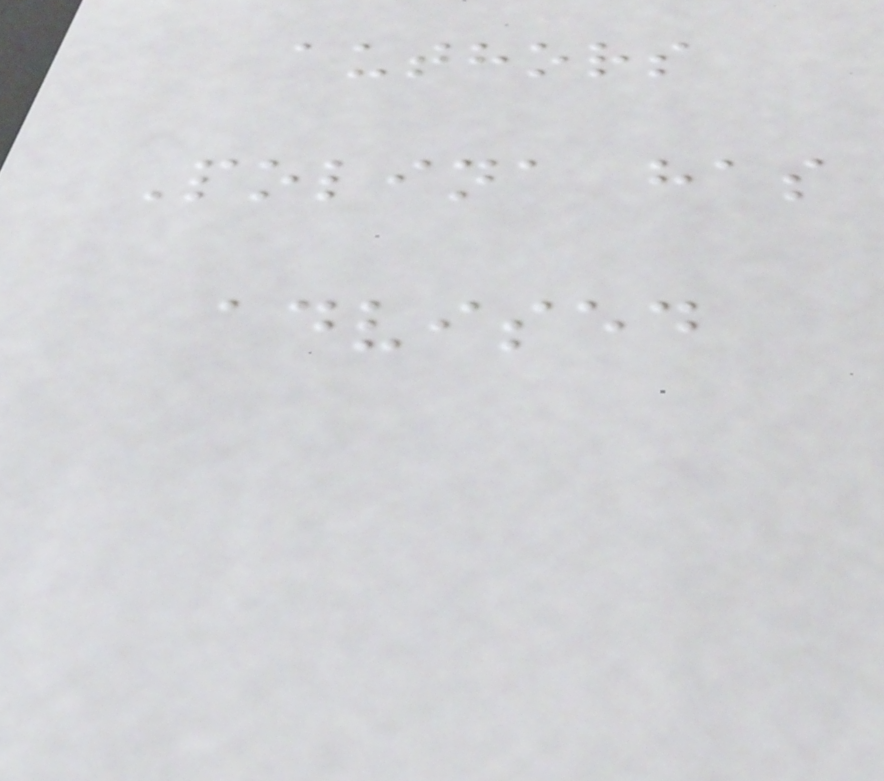authors
Polina has
advised
